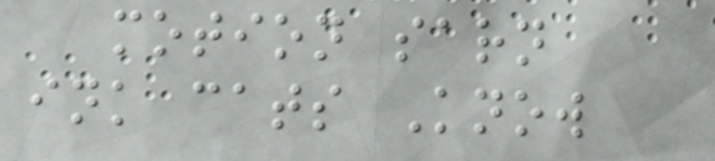motion sarn
ink cats Know
